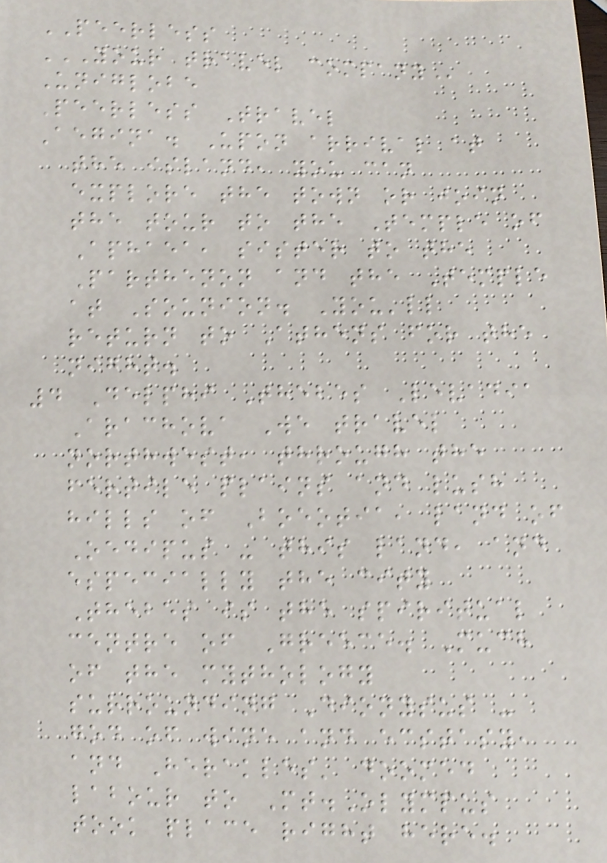PEERLESS
YOUR TRAVEL COMPANY
Uniglobe
Peerless Travel
Aegina. Upon arrival at
the island, you can
explore the town or join
the tour to the Temple of
Aphaea, sister to the
Parthenon and the Temple
at Sounion. You'll
return to Athens for the
night.
4 Delphi Thebes Levadia
Arachova We travel
northwest, through the
fertile plains and lush
hills of Boeotia, land of
Oedipus - this land, and
especially the city
Thebes is the spiritual
centre of Greece. Much
of the mythology
surrounding Dionysus -
god of wine and ecstasy,
and Herakles' doomed
labour to Mt.Olympus
took place right here.
